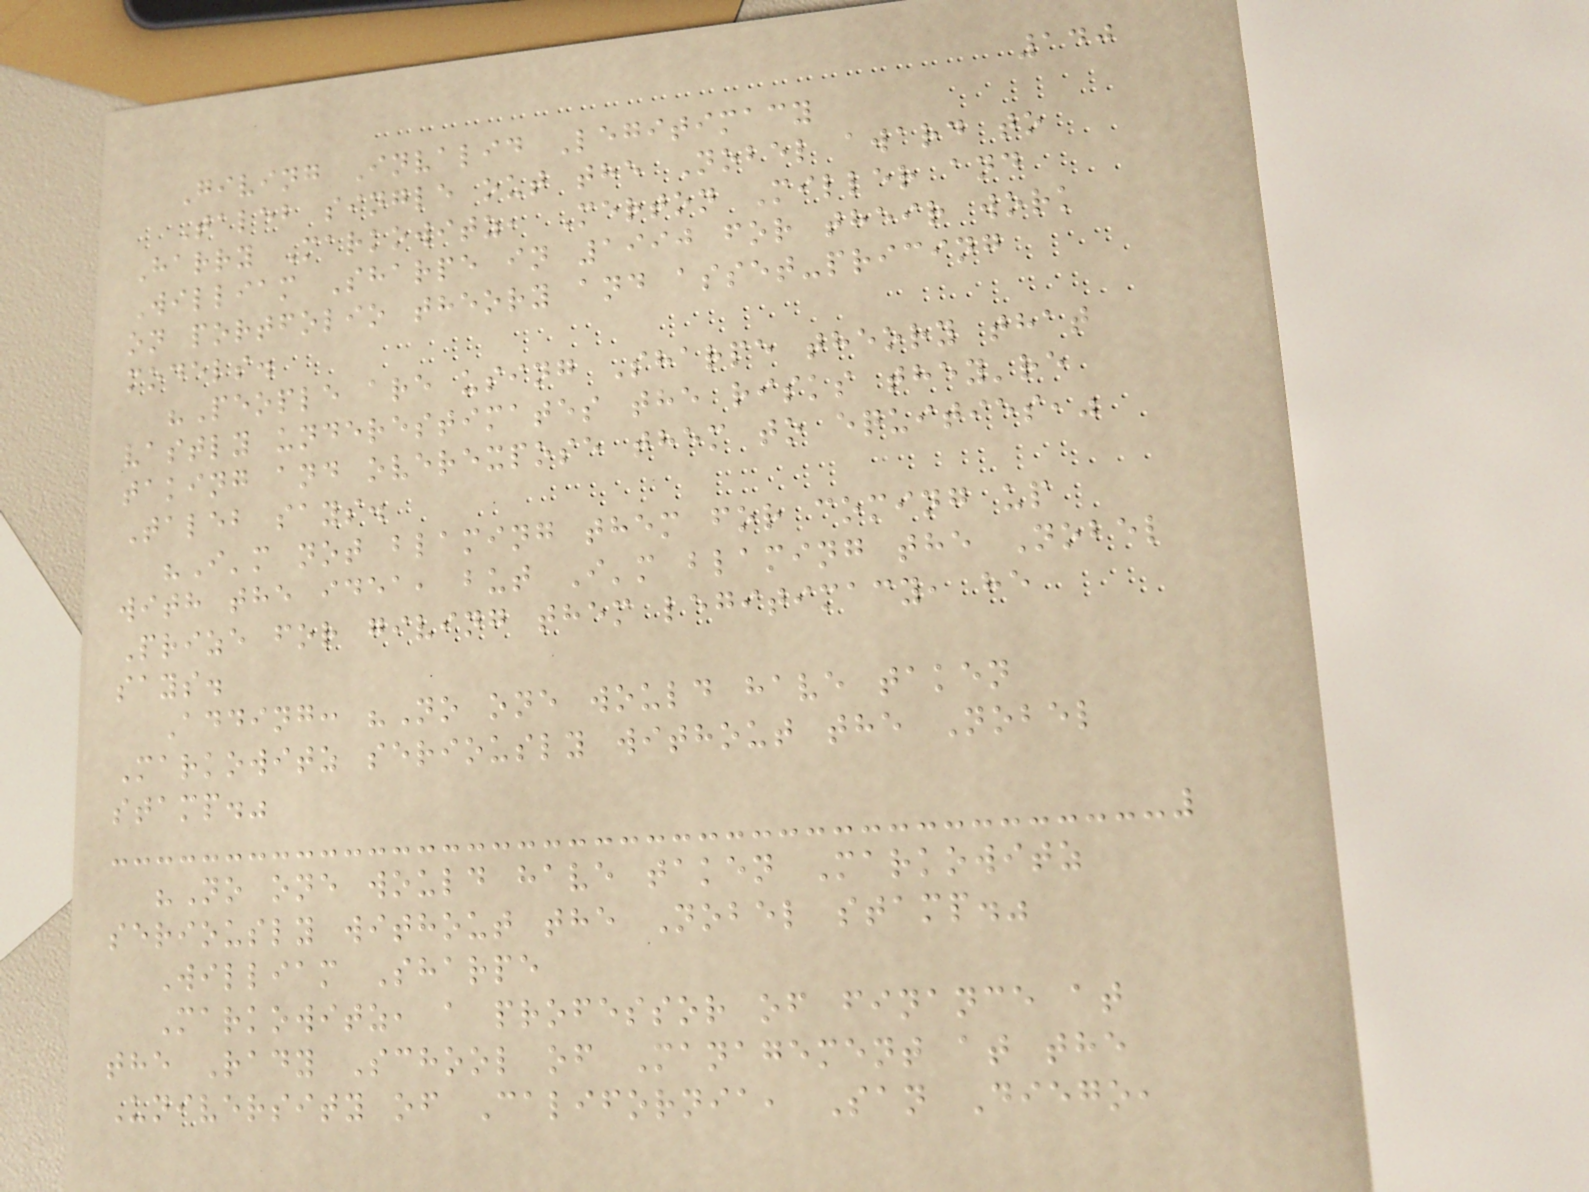140
Giving Invalid Legitimacy
Taleb single out the Nobel award to
Harry Markowitz, Merton Miller and
William Sharpe in 1990 for their work
on portfolio theory and asset-pricing
models.
"People are using Sharpe theory that
vastly underestimates the risks they're
taking and overexpose them to equities,"
Taleb says.
"I'm not blaming them for coming up
with the idea, but I'm blaming the Nobel
Prize for giving them legitimacy, he
says.
Adding: "No one would have taken
Markowitz seriously without the Nobel
stamp."
"No one would have taken Markowitz
seriously without the Nobel stamp."
William Sharpe
Markowitz, a professor of finance at
the Rady School of Management at the
University of California, San Diego,
